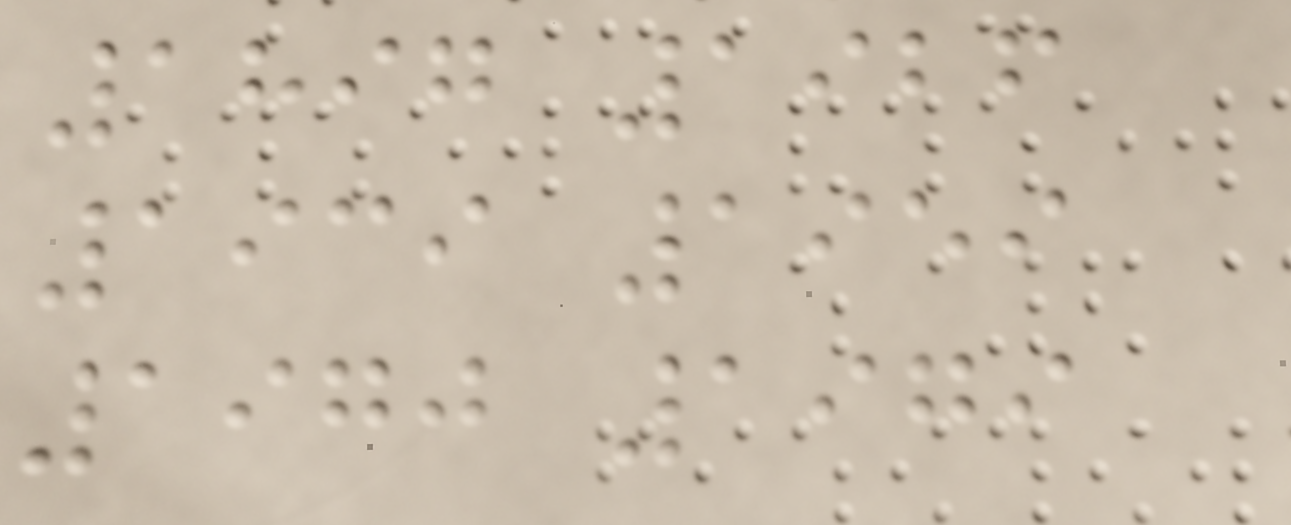1897 1926
1939 1959
1970 1979
